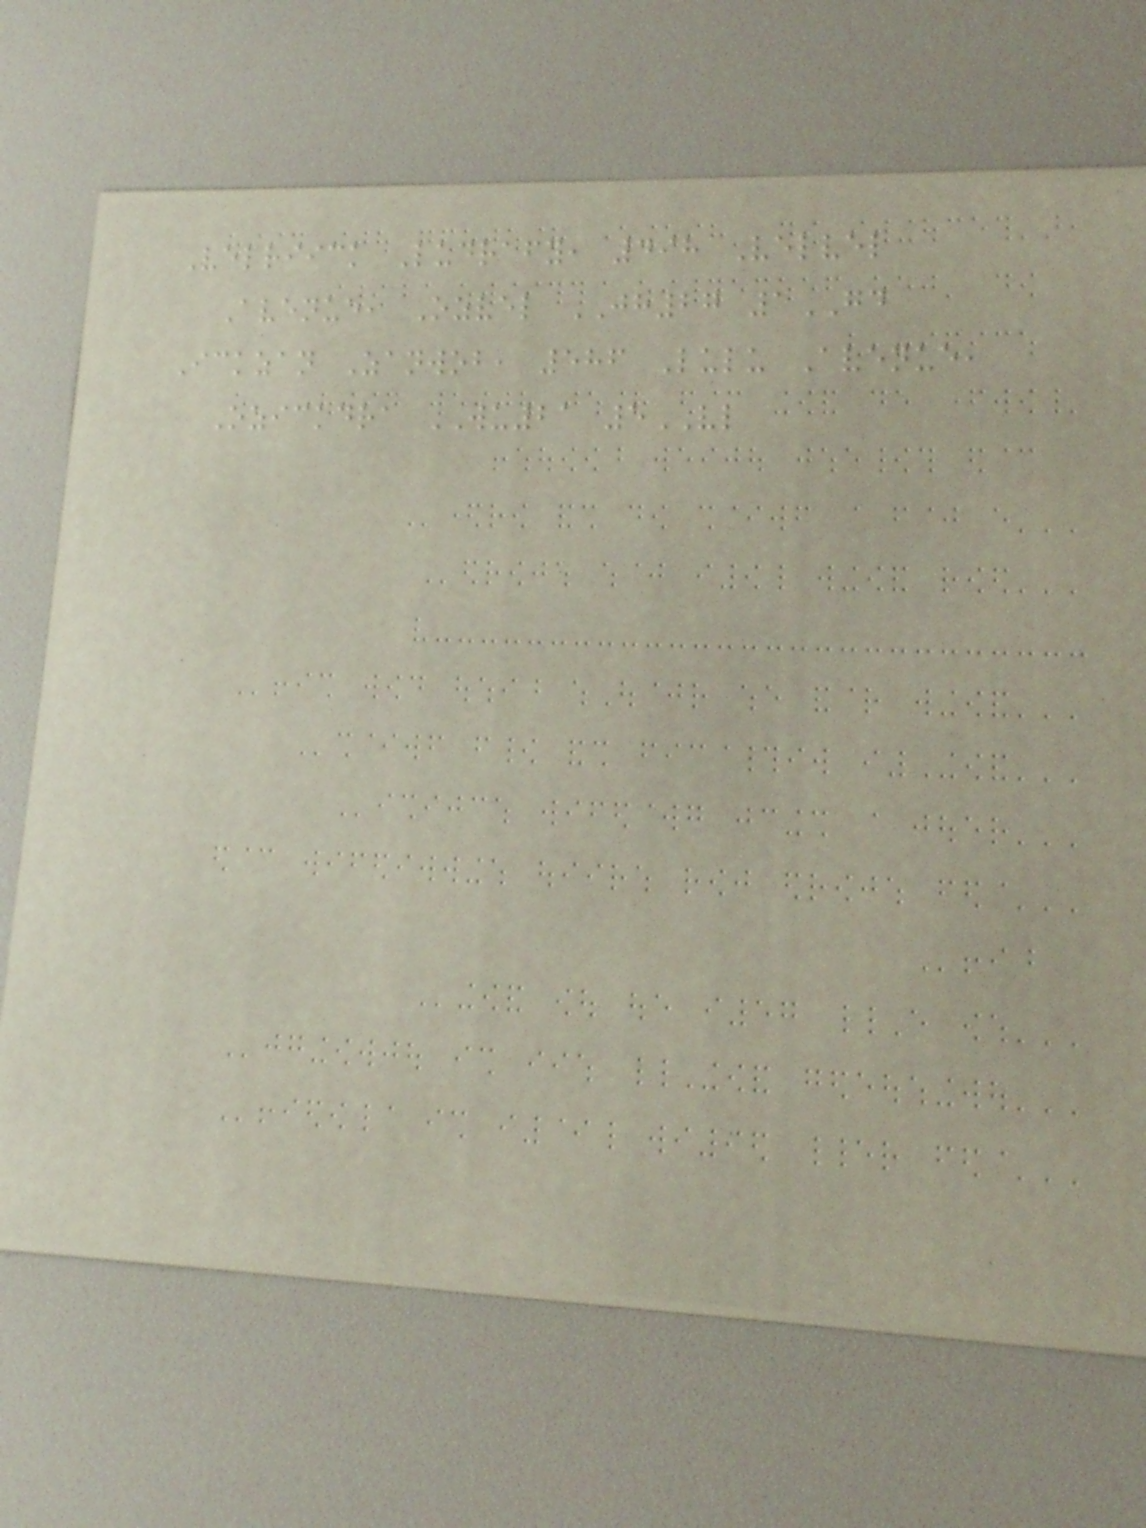Velriick Ludrafy, 498 Velvel
Avenue, Ozvel JH27 1GD
Ickzan Zanwob, 586 Lulu Avenue,
Ozickdra WU21 5VL
